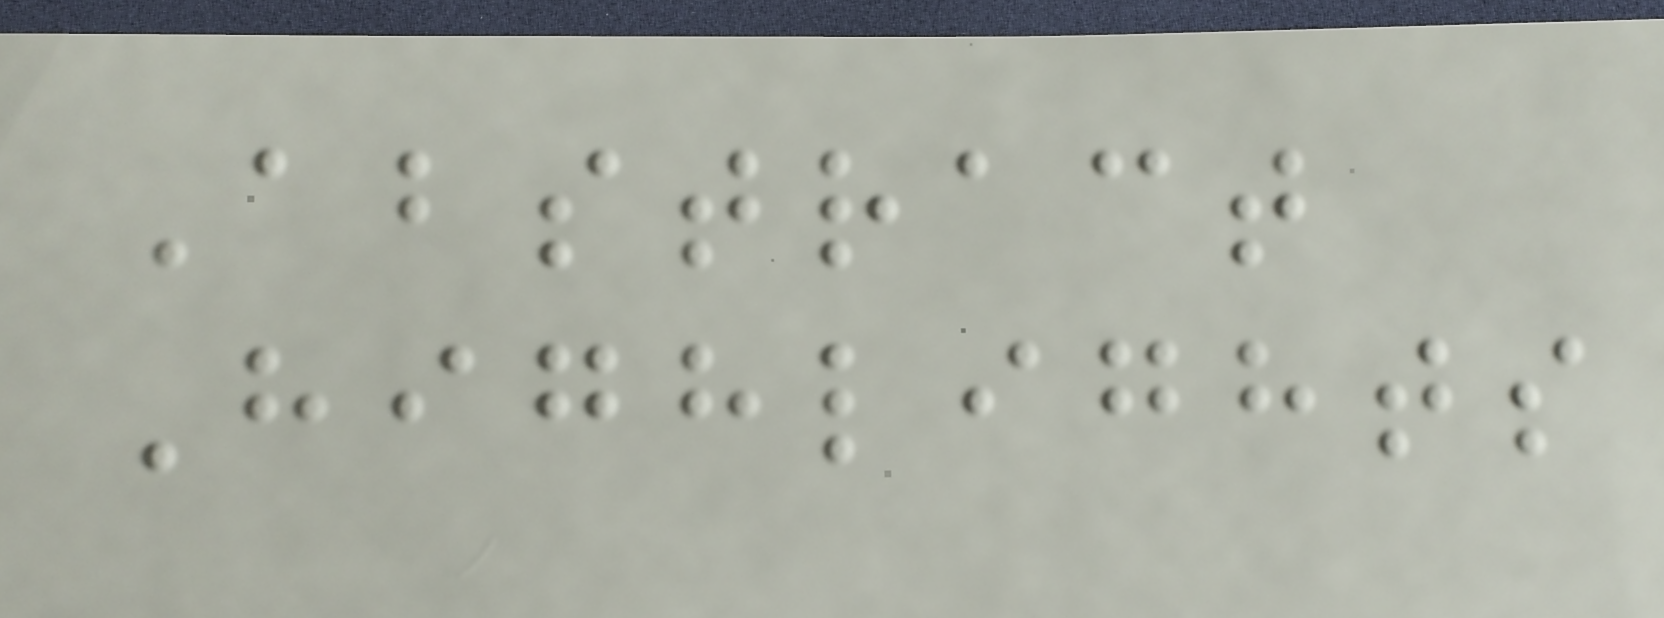Abstract
Highlights
